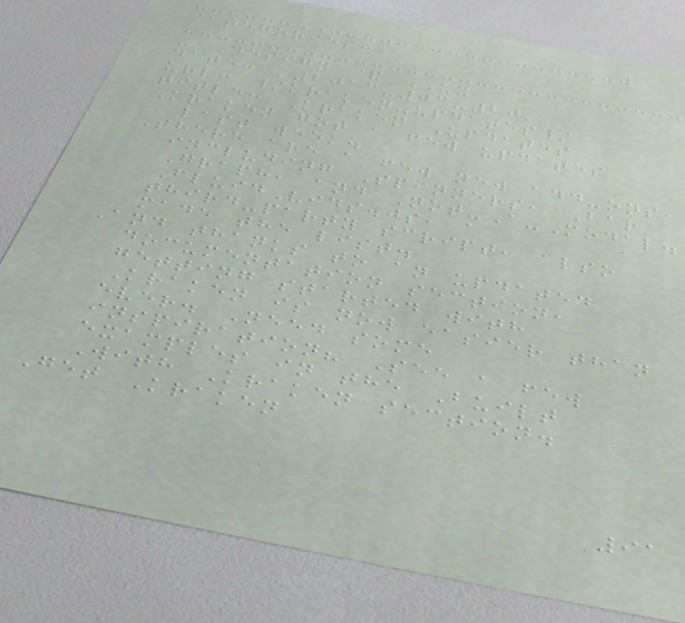categories:
- Design & UX
date: '2013-03-20'
url: /kraken-updates/
title: Kraken Updates
Kraken got a few updates
last week.
There are a few new add-ons,
including Spinners, Bar
Graph, and Not-A-Modal.
FluidVids.js, a
third-party script, also
made the list.
And thanks to an updated
documentation section,
getting started with
Kraken is now easier than
ever. Need some
inspiration? See a few
examples in the Built
With Kraken section.
Get Kraken
91
